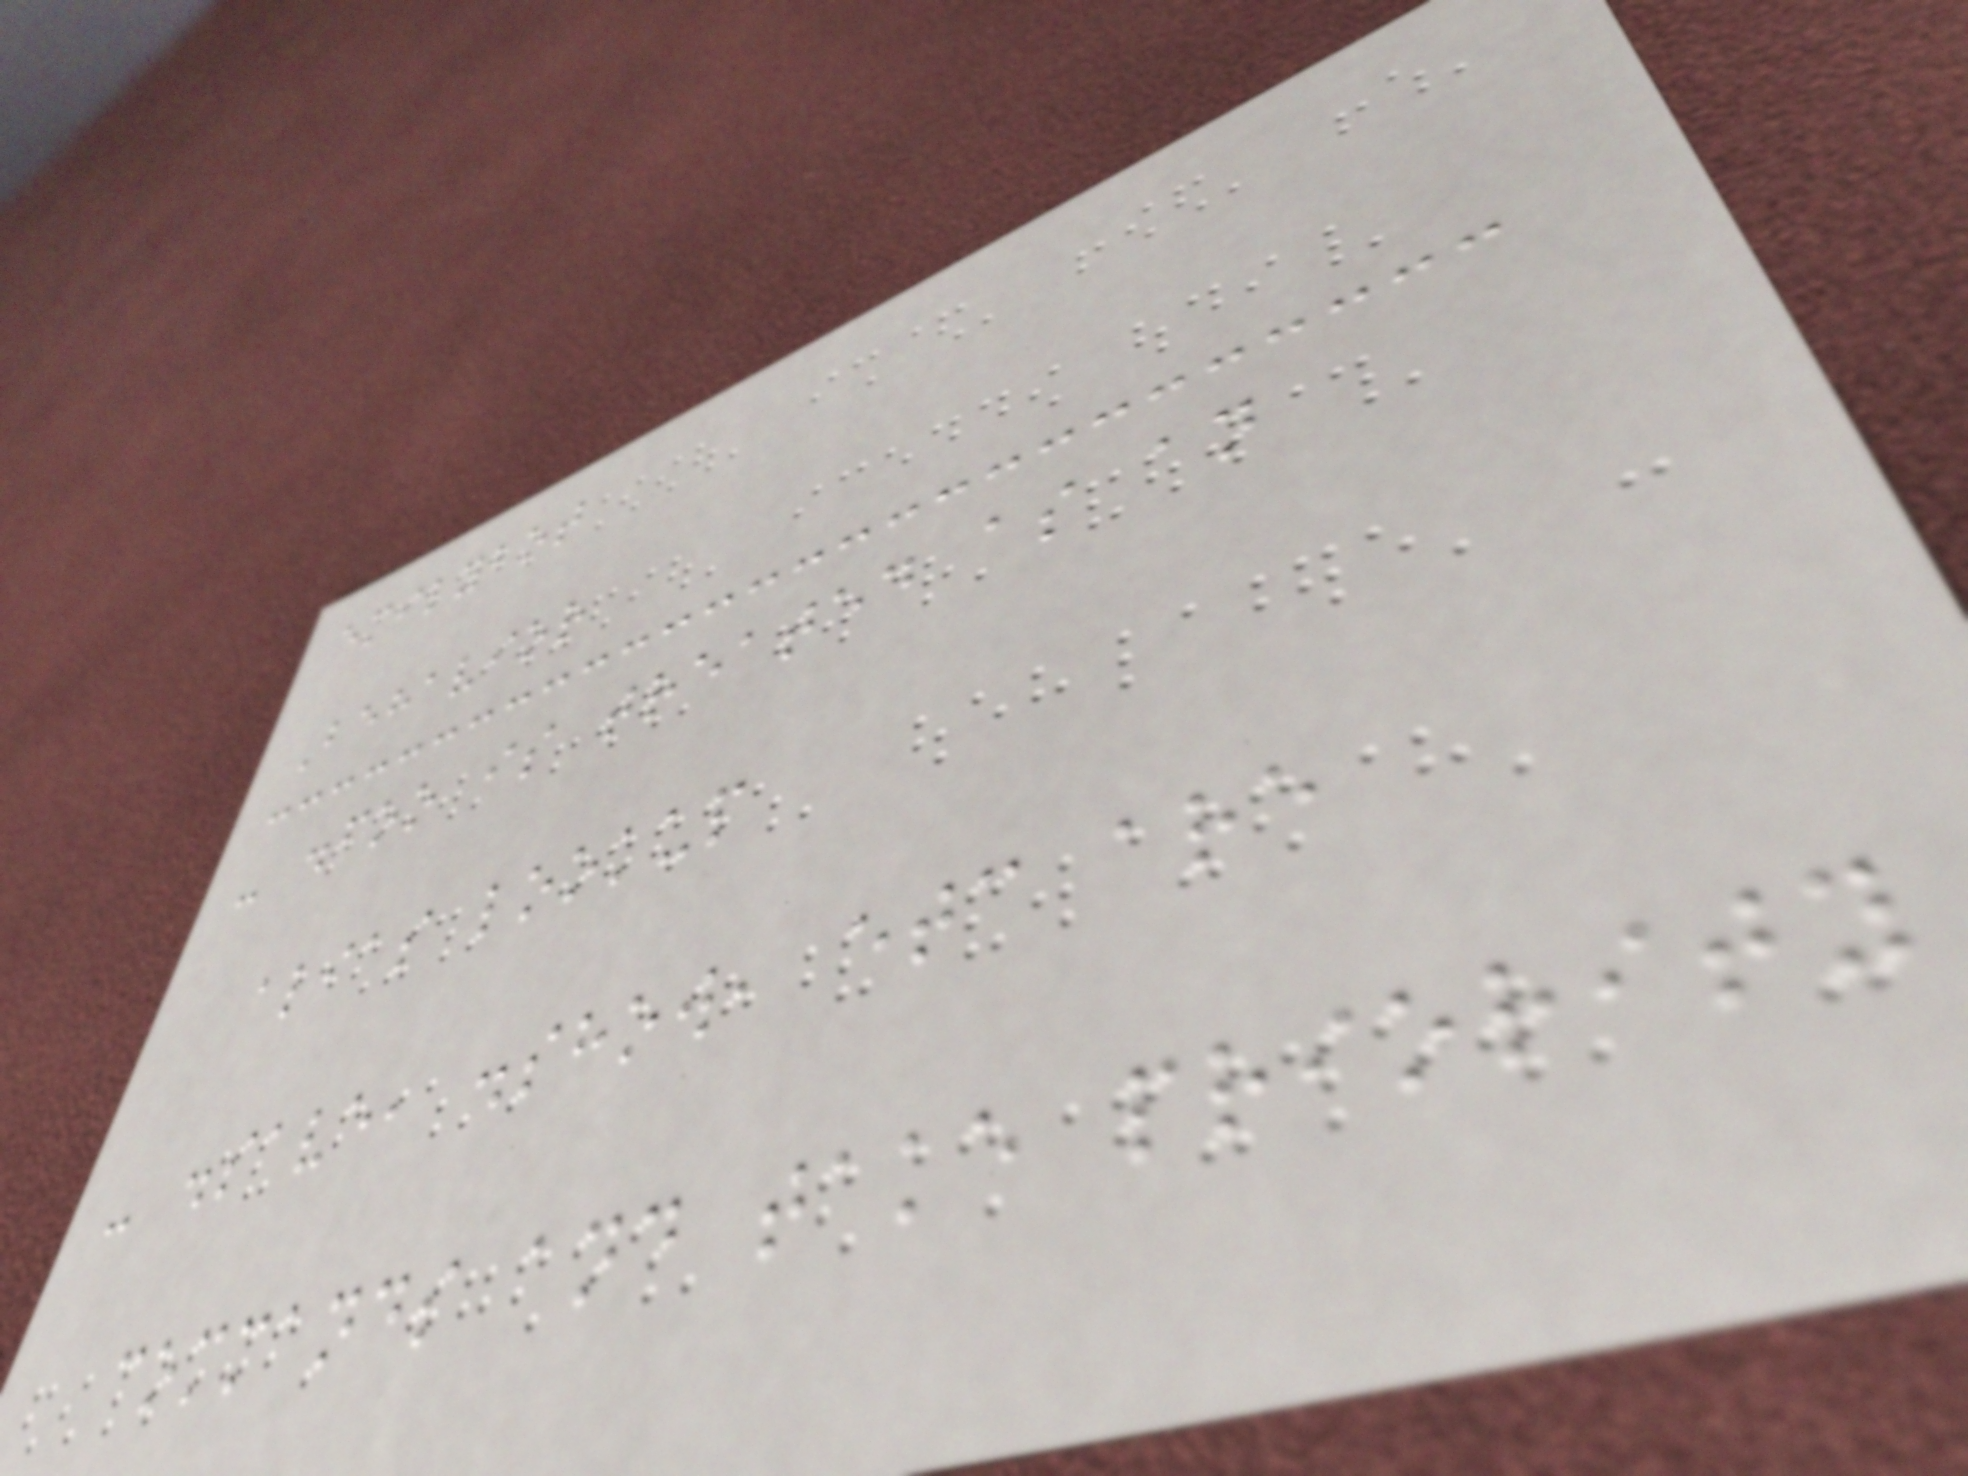emilybot
Behavior
- .foo is treated as an
alias lookup
- .save, .show, etc are
commands and take priority
